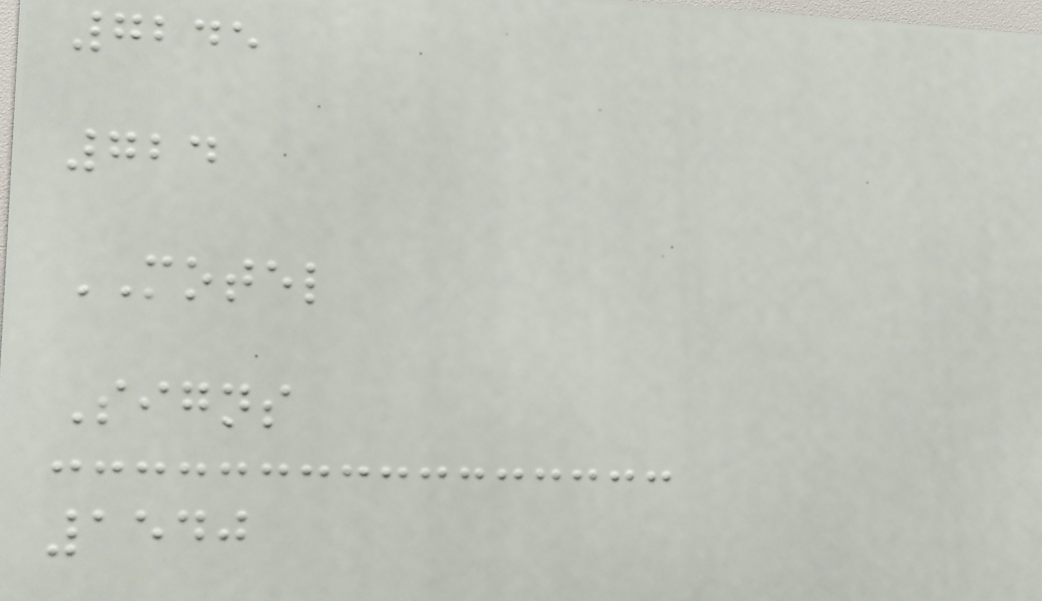7245
724
MOTEL
Signs
1540
